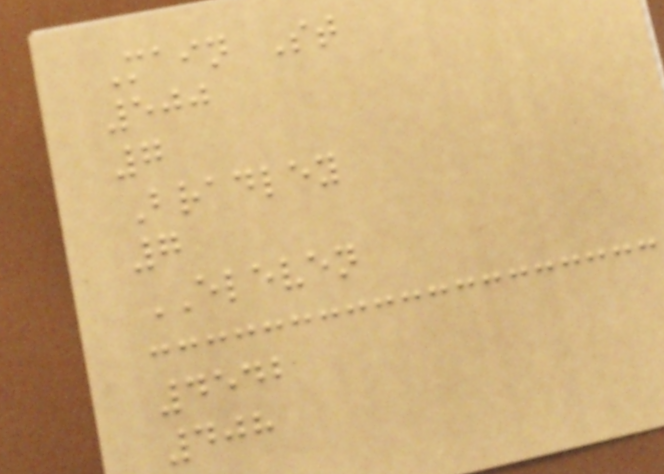Main St
500
7
Bradley
7
ELEVEN
4542
408
